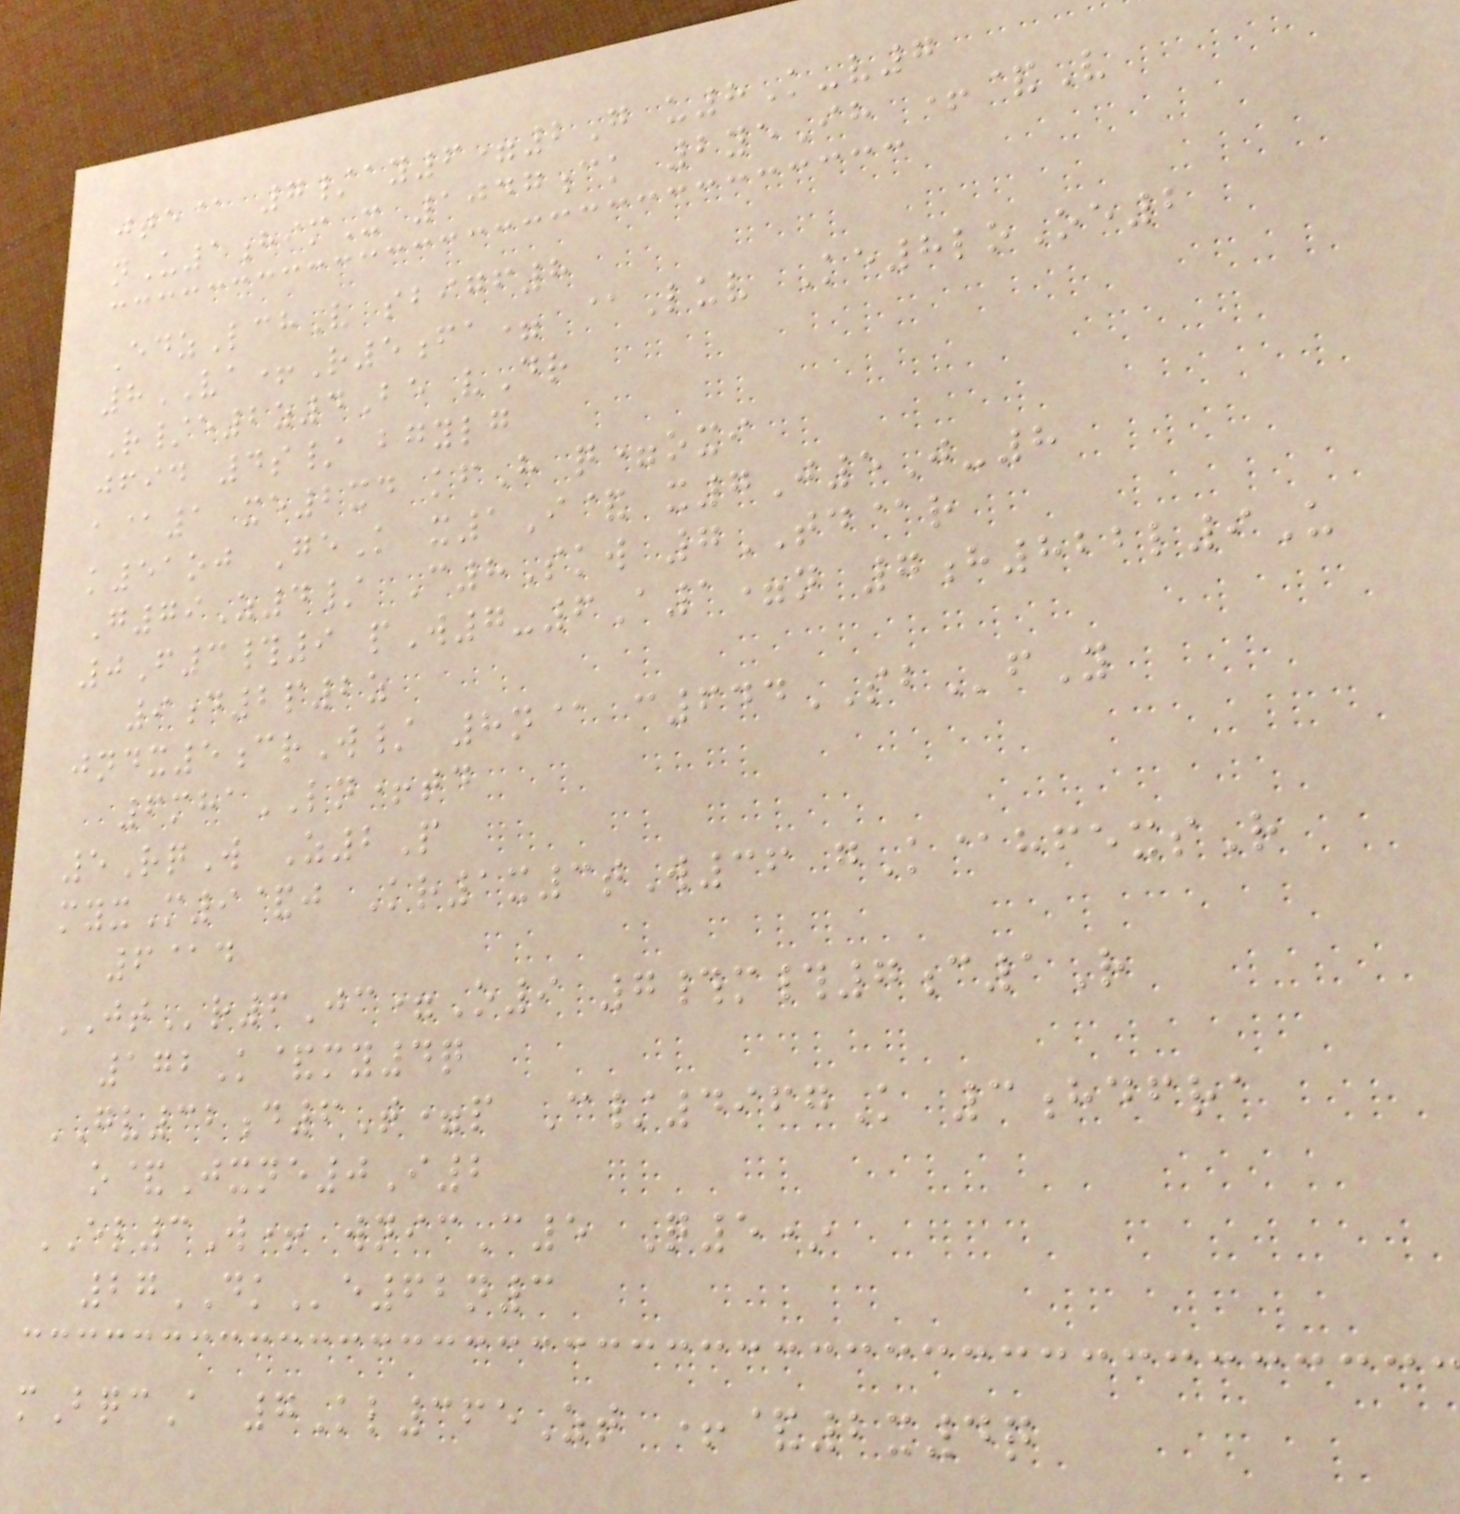jte@ 7/ay6=2G u8K-v7
nU1himX 1047ck 2yeIh +&V
EdzLchV sbigf8
8VA+R5fa= @Luv Ke8loOe2
R/e2z4Be vDr
jfid 4s/ bgylg
a@1 xe2xd kfH q=oxi
k51oj GeK x1I& x7J5J-8
G79Z4/ C8Skw 7TD@r
0F3#9 pW7-6A1=n 7h822l9U
9d2p2z
jndx5crW/ 8n@ c644SBfY
6mhaLN+td
5RqW Z2P
myxM9&j Kr1x3tW36 gK@hfexsR
6@d
JTr6Jc=O9 7#m#7c1R
172K&my4q
GV32d6T=p C/4967K 3hdfra
o&Jxne0I2
EL3W+ wnicC5 Q5*
27DKe62n3
mBqcA 7Kl365Zt +&2x4q
